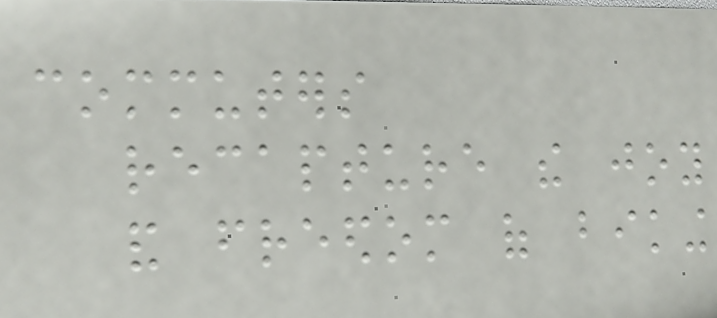commuters
recapture the joy
and freedom of biking
